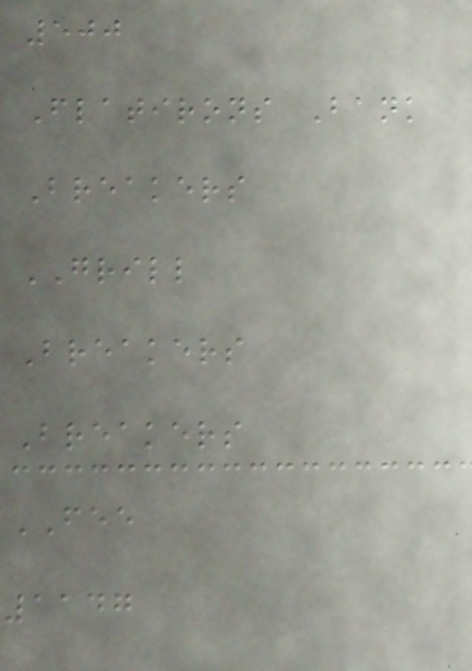500
Flatirons Bank
Breakers
GRILL
Breakers
Breakers
FEE
1147
